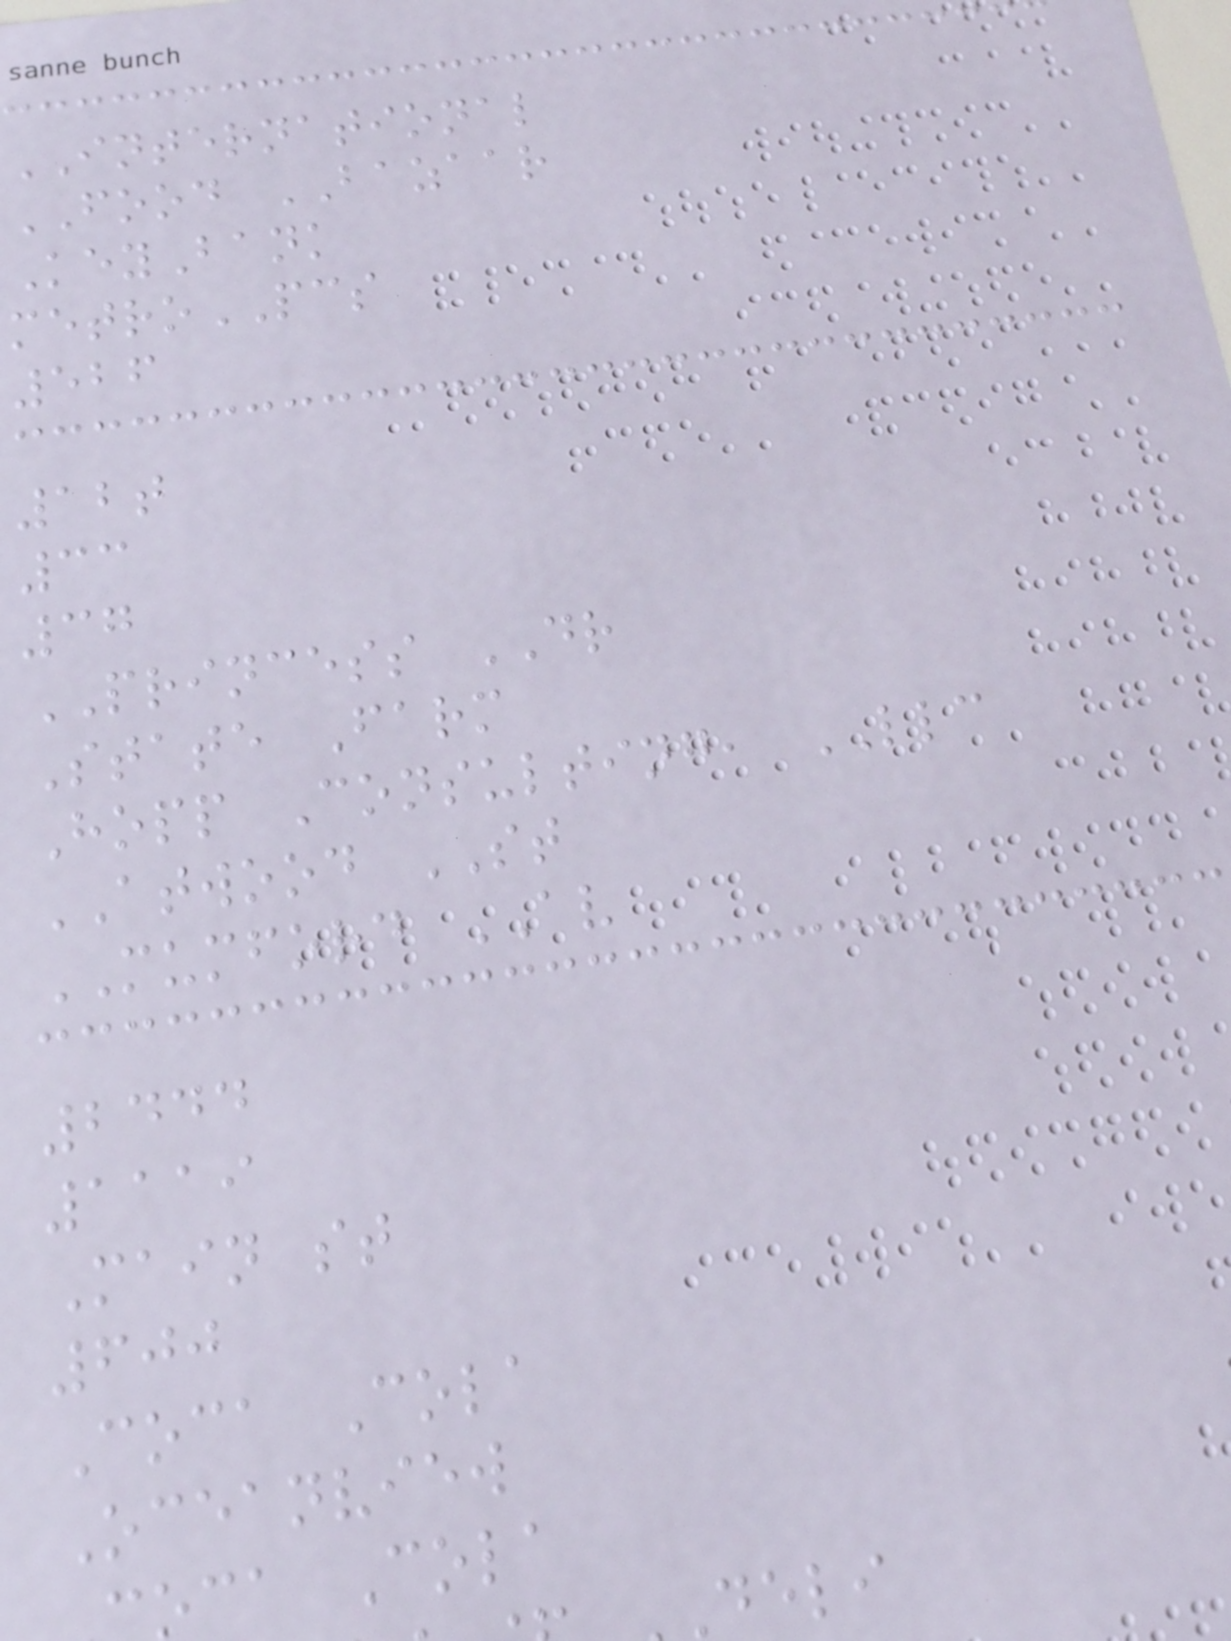INTERNATIONAL
FOOD BAZAAR
KeyBank
metroPCS
526
12t
33
37
PRINCESS DR
State Farm
Hopp Consulting, LLC
ATWOOD ST
MUMFORD AV
2444
1119
Main st
600
Coca Cola
Oceanview
ca Cola
